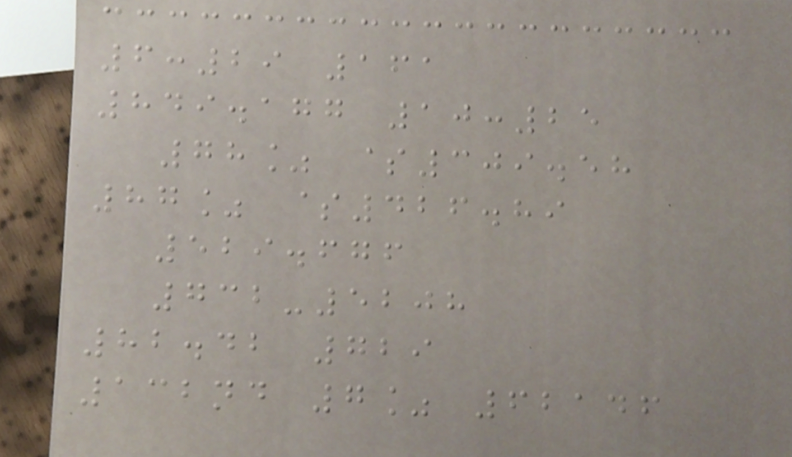6:29 161
849.177 10:25
78% $309.58
87% $426.89
529.676
732-5208
82.42 729
132nd 7% 62146
